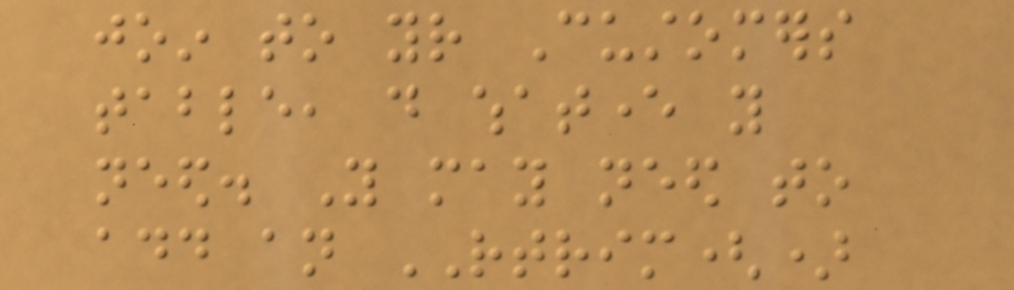join to your Customers
table, do whatever you
need. You may need to
add an RTRIM()
